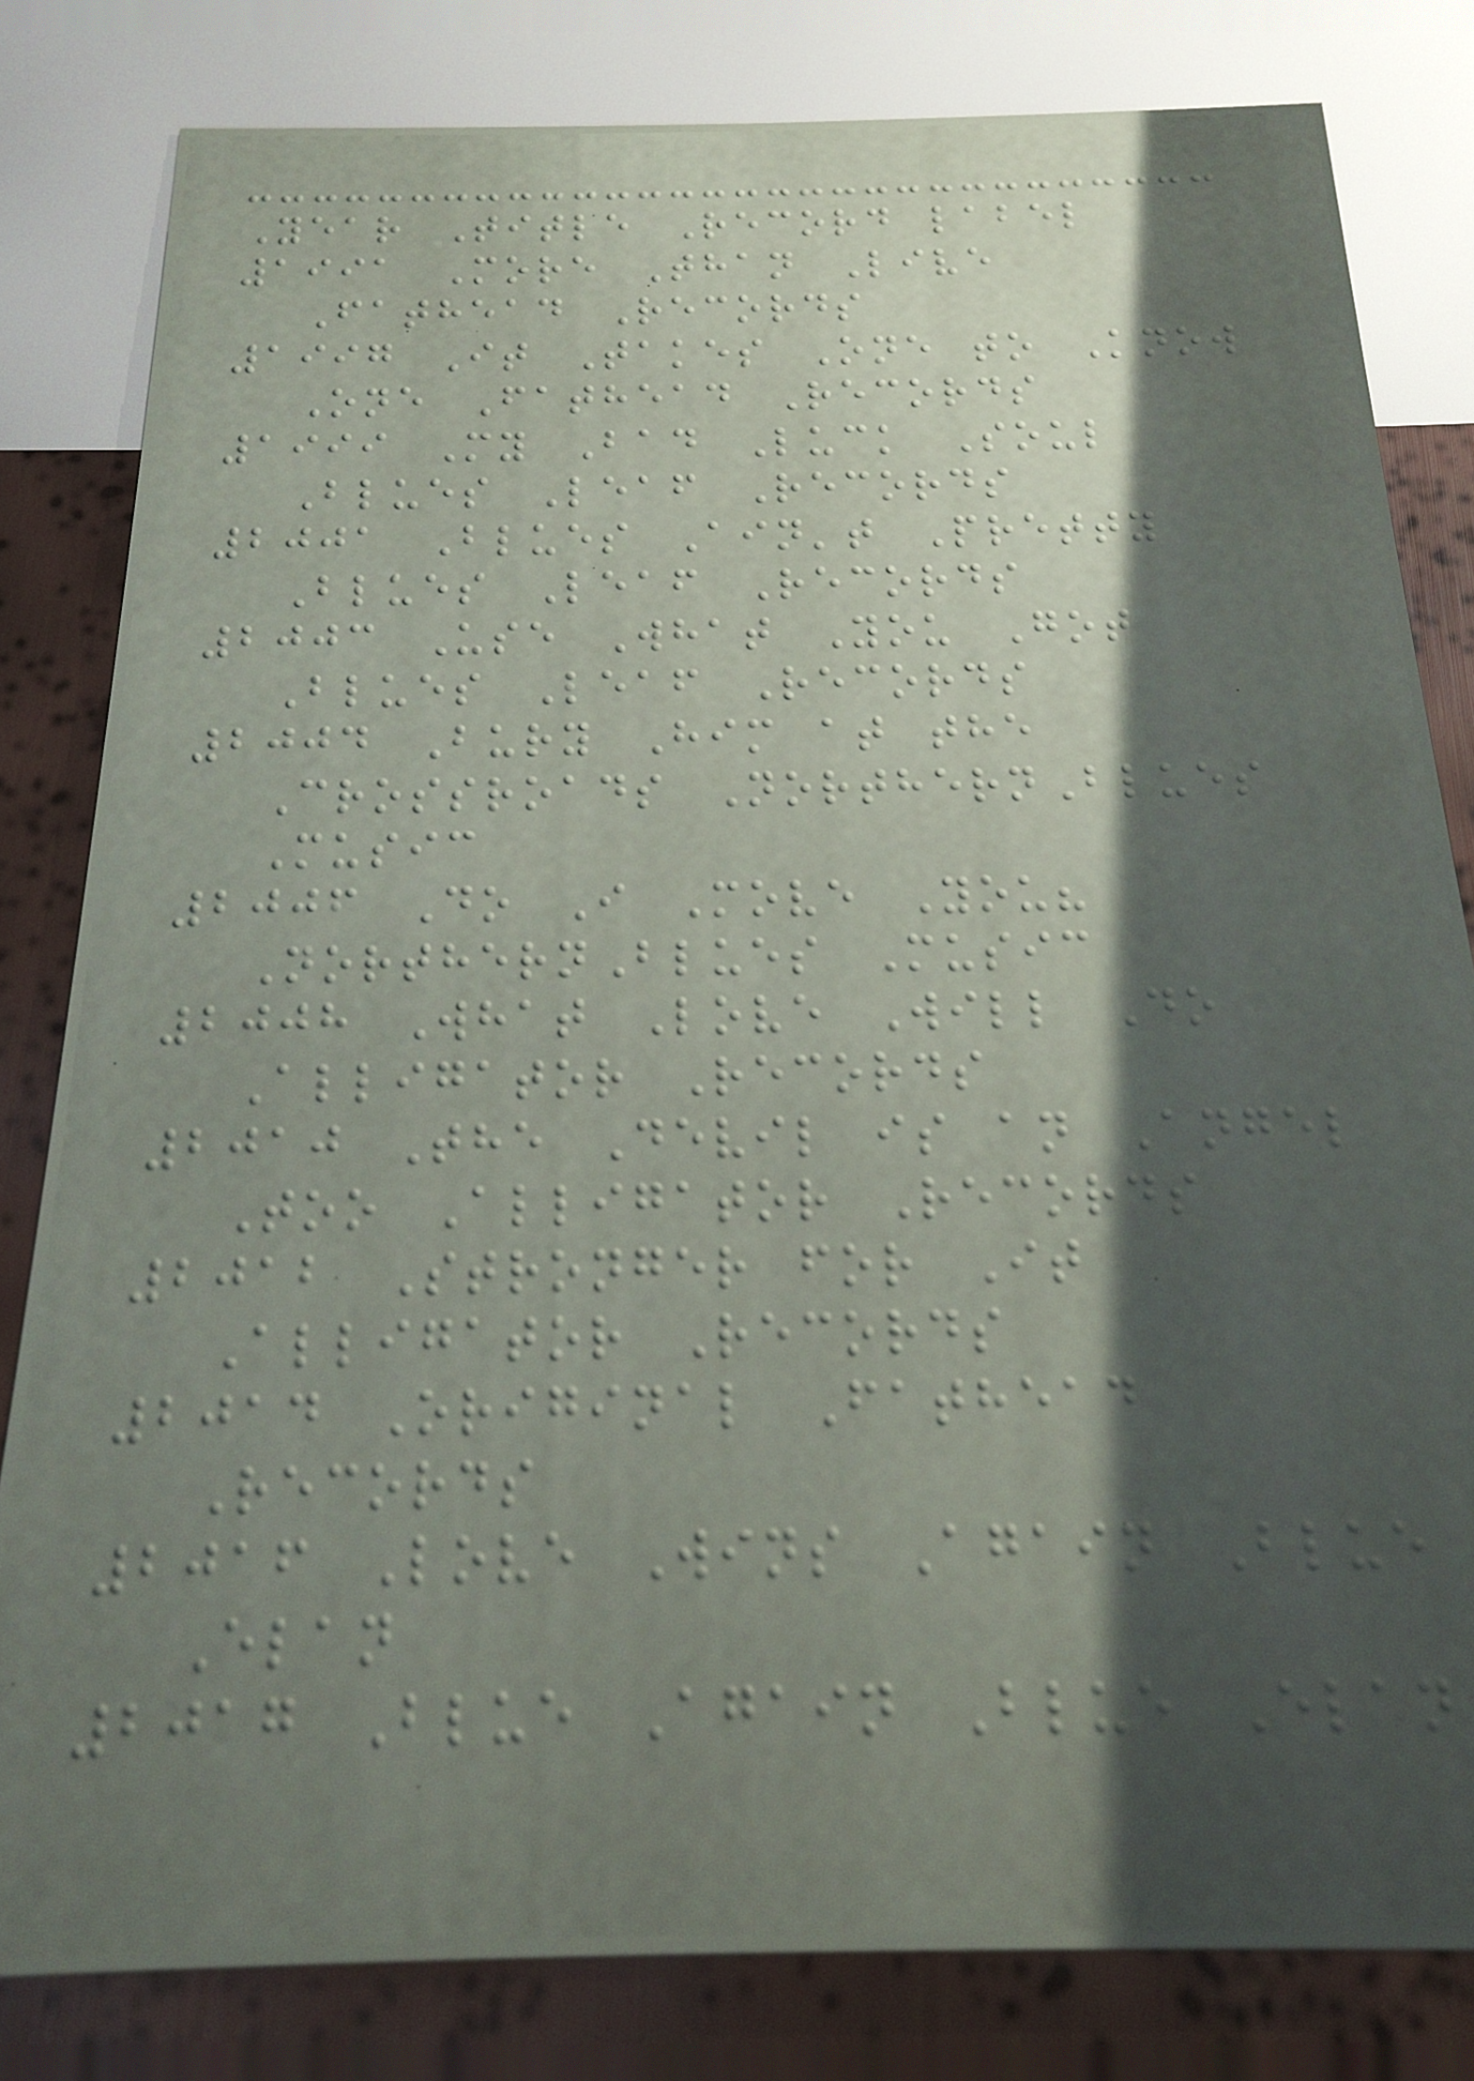Year Title Record label
1991 More Than Live
Fathead Records
1997 It Takes One to Know
One Fathead Records
1999 My Bad Luck Soul
Blues Leaf Records
2001 Blues Ain't Pretty
Blues Leaf Records
2003 Use What You Got
Blues Leaf Records
2004 Bury Him at the
Crossroads NorthernBlues
Music
2006 Do I Move You?
NorthernBlues Music
2008 What Love Will Do
Alligator Records
2010 The Devil is an Angel
Too Alligator Records
2012 Stronger for It
Alligator Records
2014 Original Fathead
Records
2016 Love Wins Again Blue
Elan
2017 Blue Again Blue Elan
